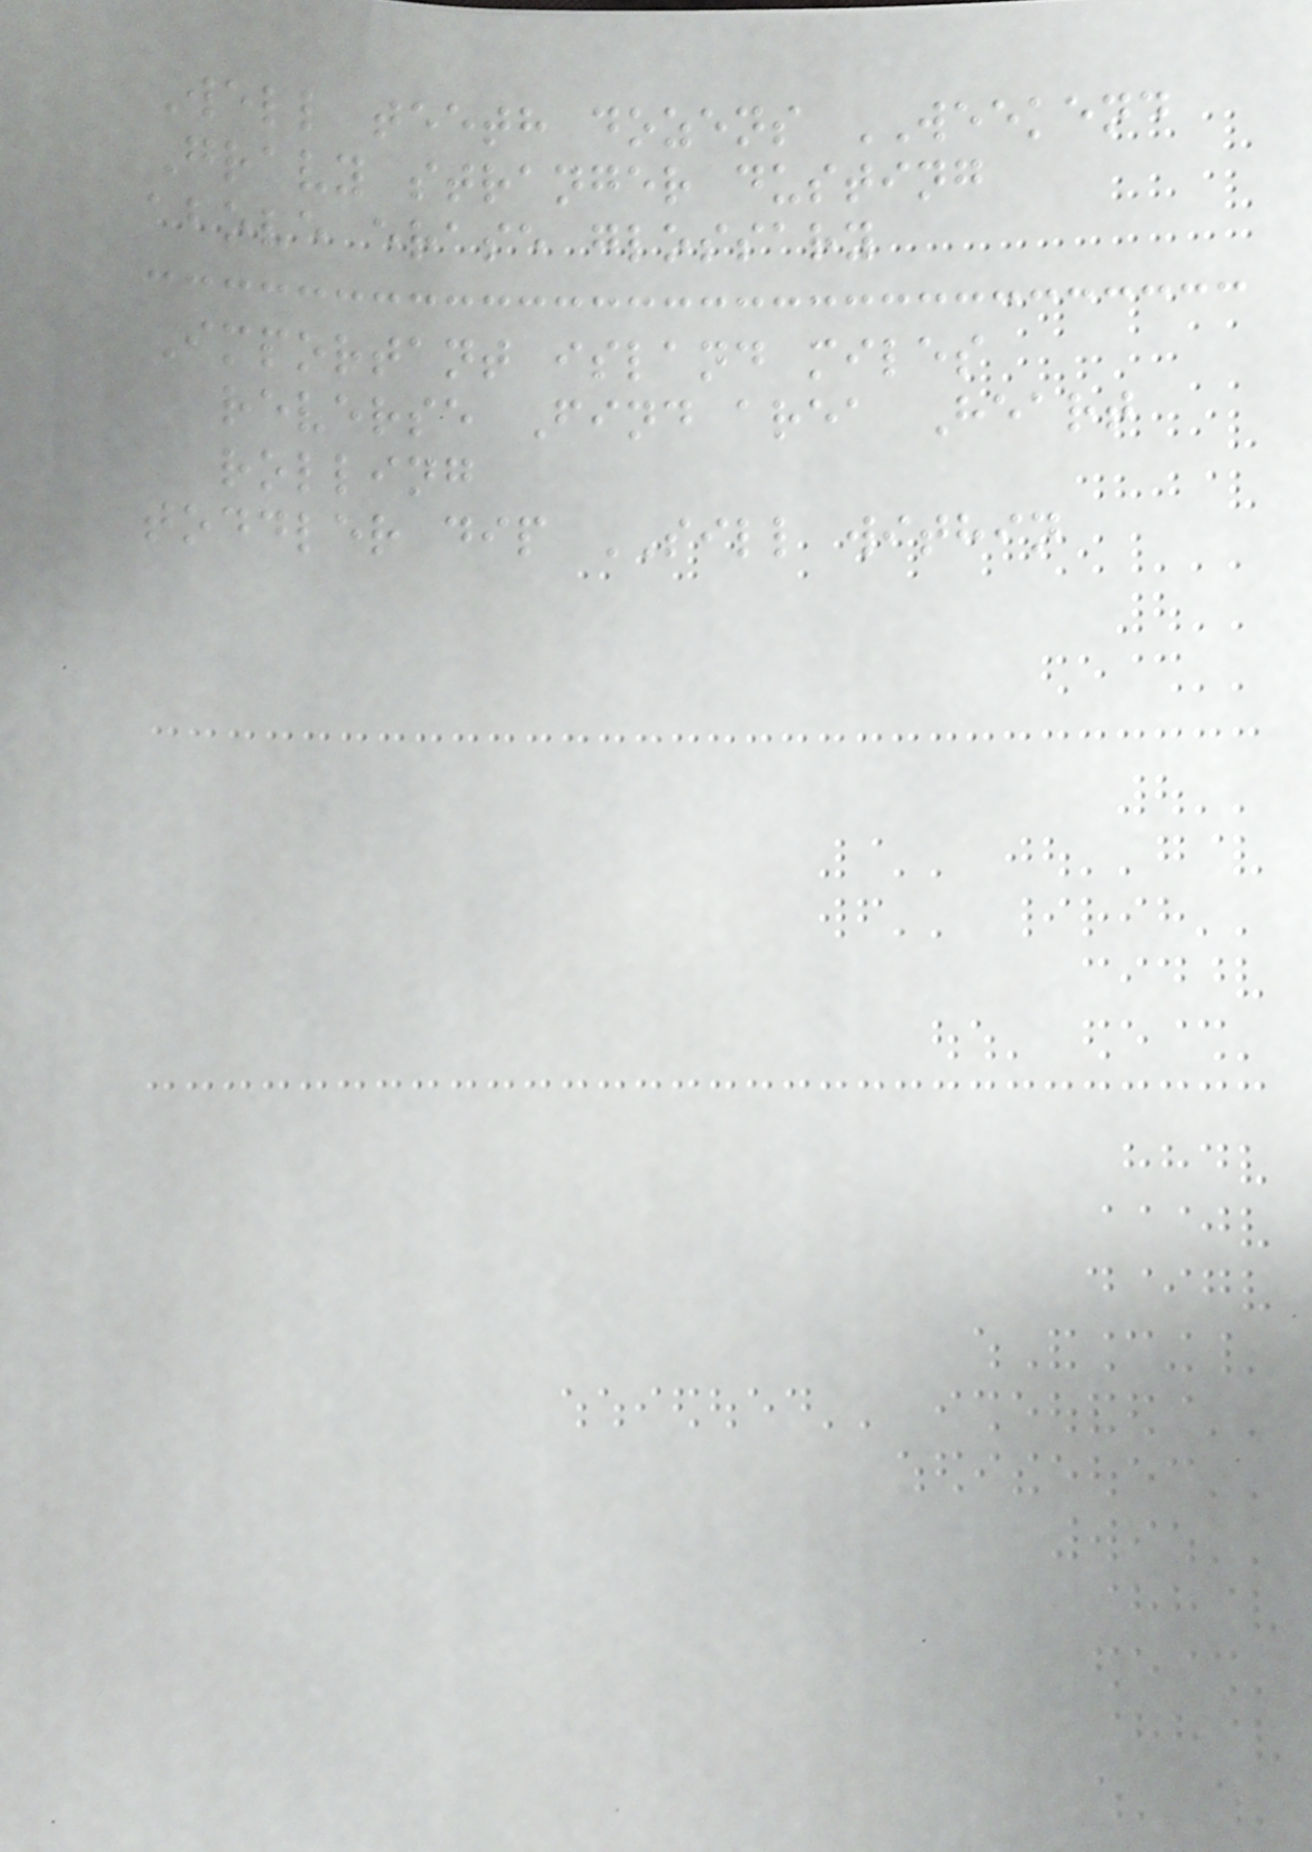Well teeth dozens WEEKEND
Gravy stranger dusting
above erase glossary
Important island miles
reverse Find area Heart
rolling
toddler dip SILL within
